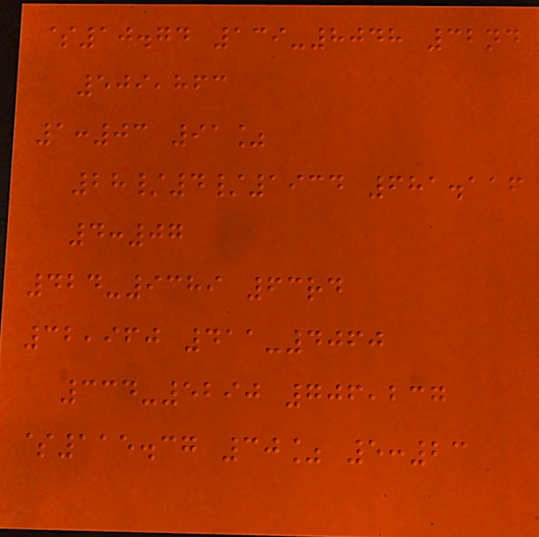$10.74 139-8048 32nd
509,863
1:03 91%
28/4/1934 681.116
4:07
424-9389 63rd
32,960 411-4060
334-5290 706,237
$115.37 30% 5:23
